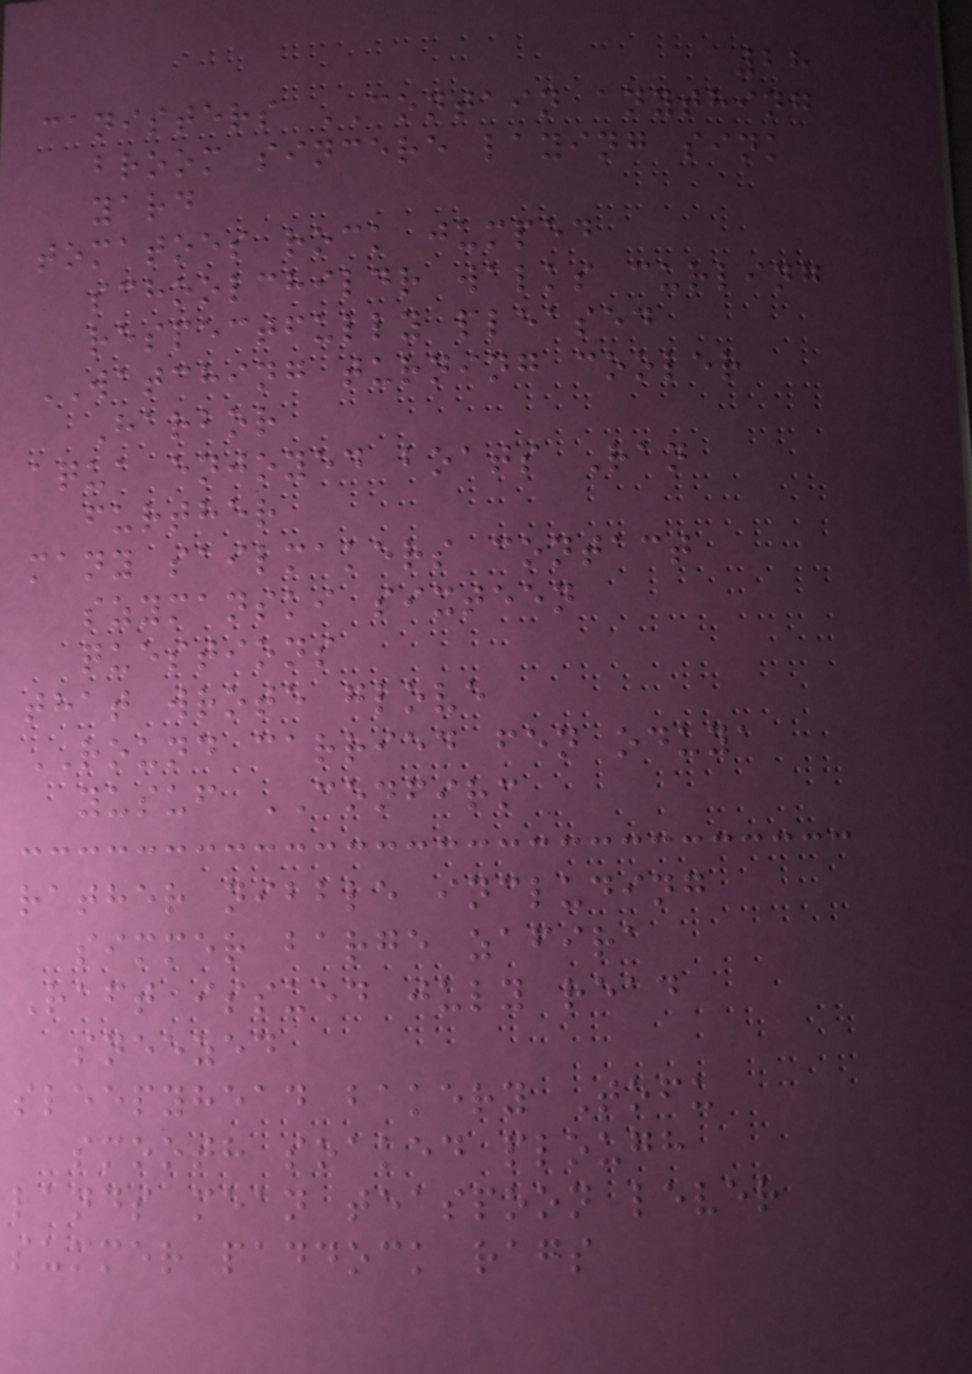28
canisters CONTAIN anything
broom sincere laying sink
yard
tomatoes rock jumped
schoolchildr walks curling
respectfully pleased
WATCHING turning cooler
Harbor
aqua enjoyed boats Ran
further
many sailmakers contact
szymanski sixteen
questions
that wrote glove
ROUND carried fen oduya
yusuf CONFIRM
rather nibble including
simmer barge zafira
Raft issued july read
sneezed
sleepyhead bakery Tofu
smooth soaked plough
lands mean teaspoon lever
summer paddock rags
